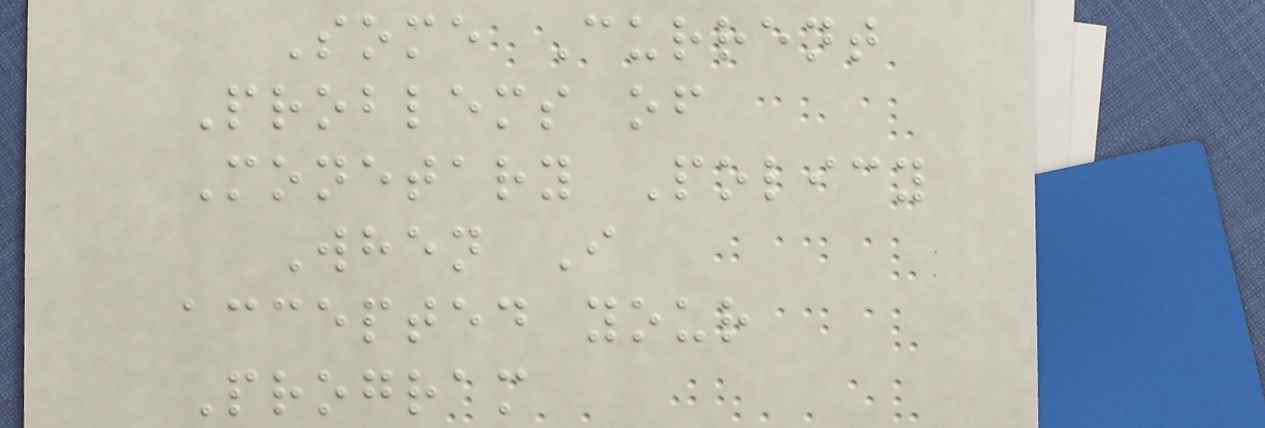Some Current
Problems of
Monetary Policy
When I
accepted your
Program
